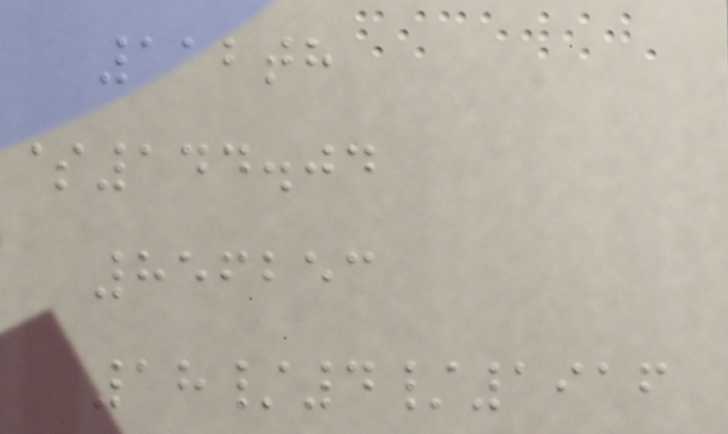112th
$144.04
856253
18/4/1916
